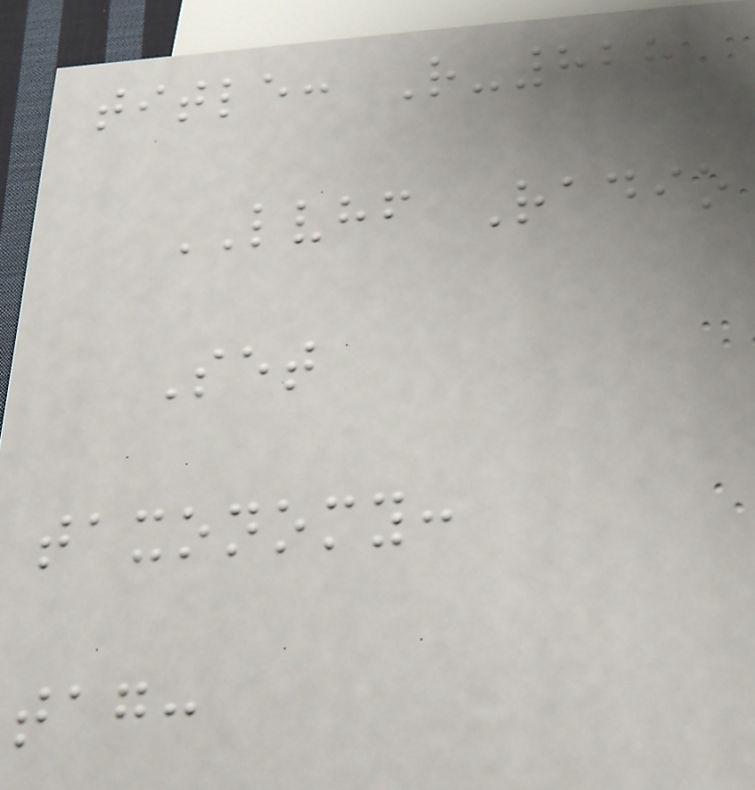title: R-828
LVHF Radio
Set
taxonomy:
tag:
